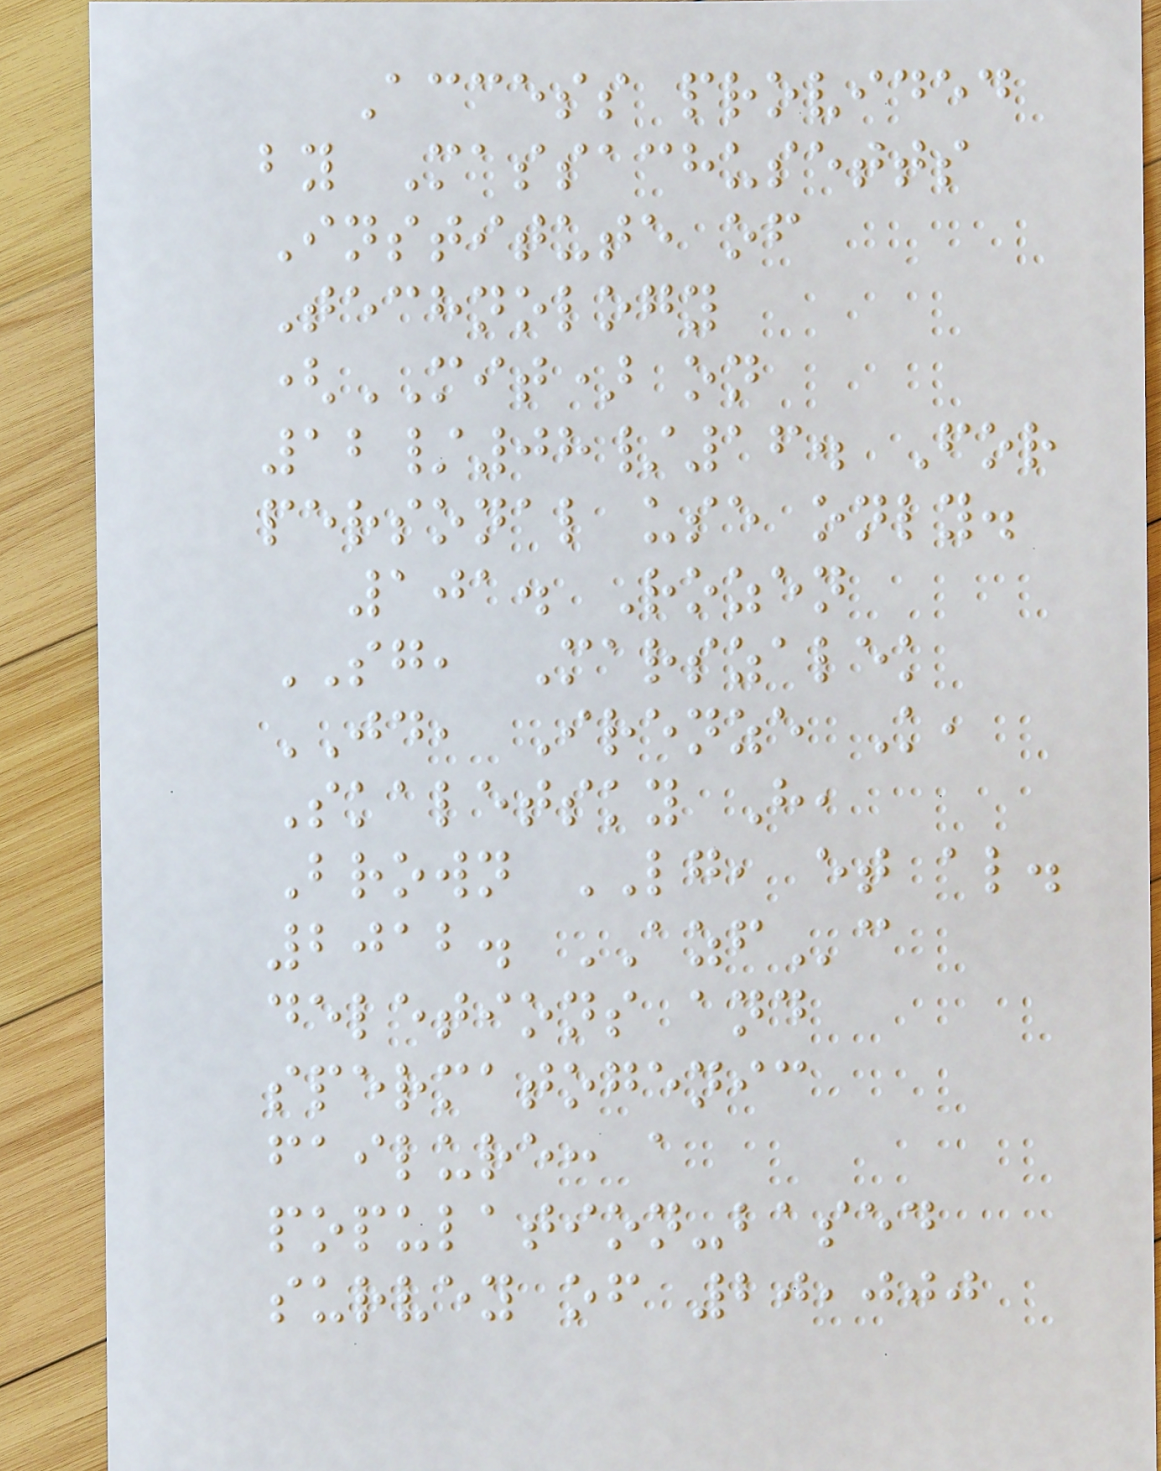Access provided
by Massachusetts
Institute of
Technology
(MIT) on
12/08/16. For
personal use only.
101. Rozen
SG, Marszalek
JD, Irenze K,
Skaletsky H,
Brown LG, et al.
2012. AZFc
deletions and
spermatogenic
failure: a
population-based
survey of 20,000
